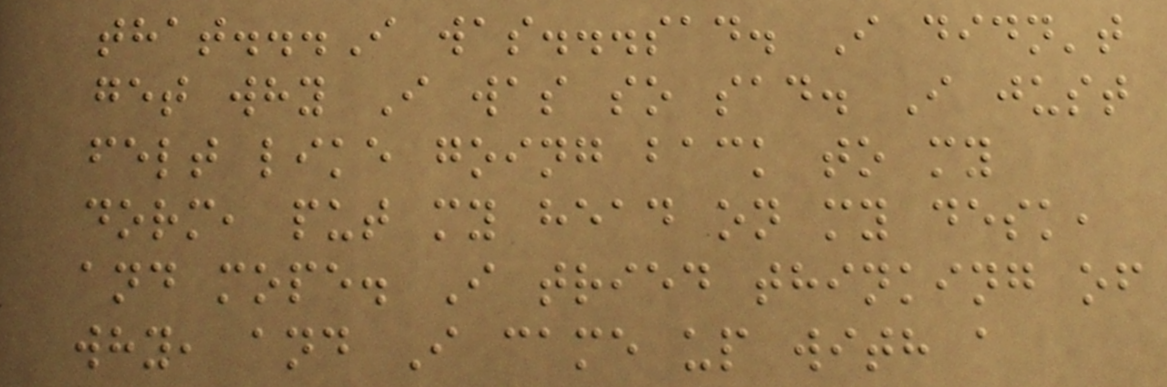that...I was...sad. I didn't
get why I was so sad. I just
felt like going back to my
dorm, put my head on my desk,
and mope. I tried thinking of
why, and I came up with a
